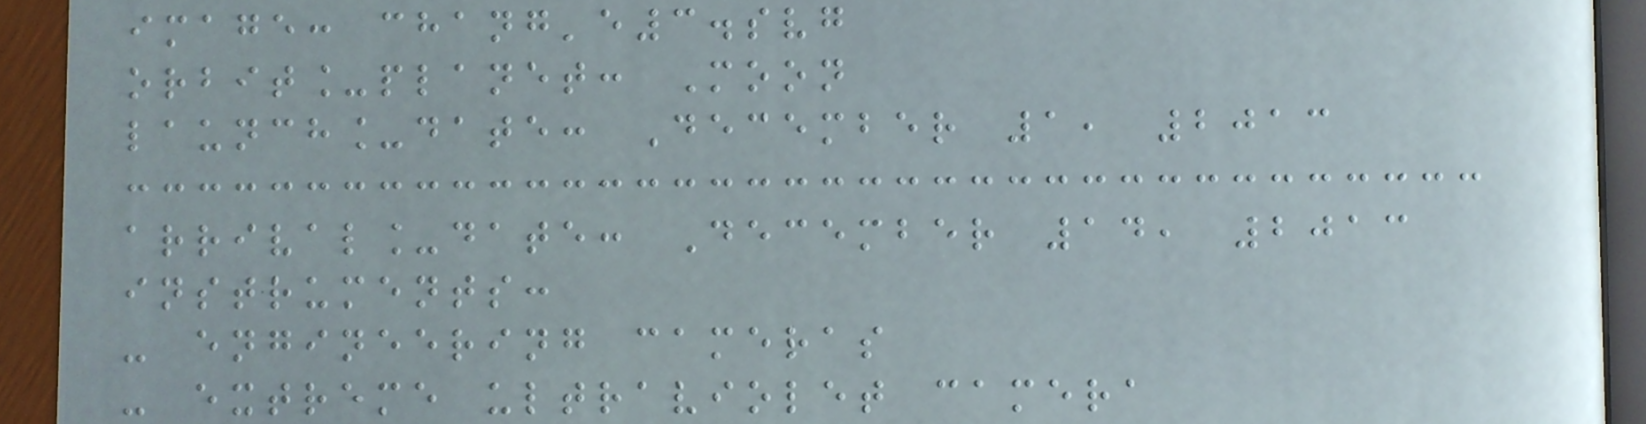image: chang'e3.svg
orbit_planet: Moon
launch_date: December 1, 2013
arrival_date: December 14, 2013
instruments:
- engineering cameras
- extreme ultraviolet camera
